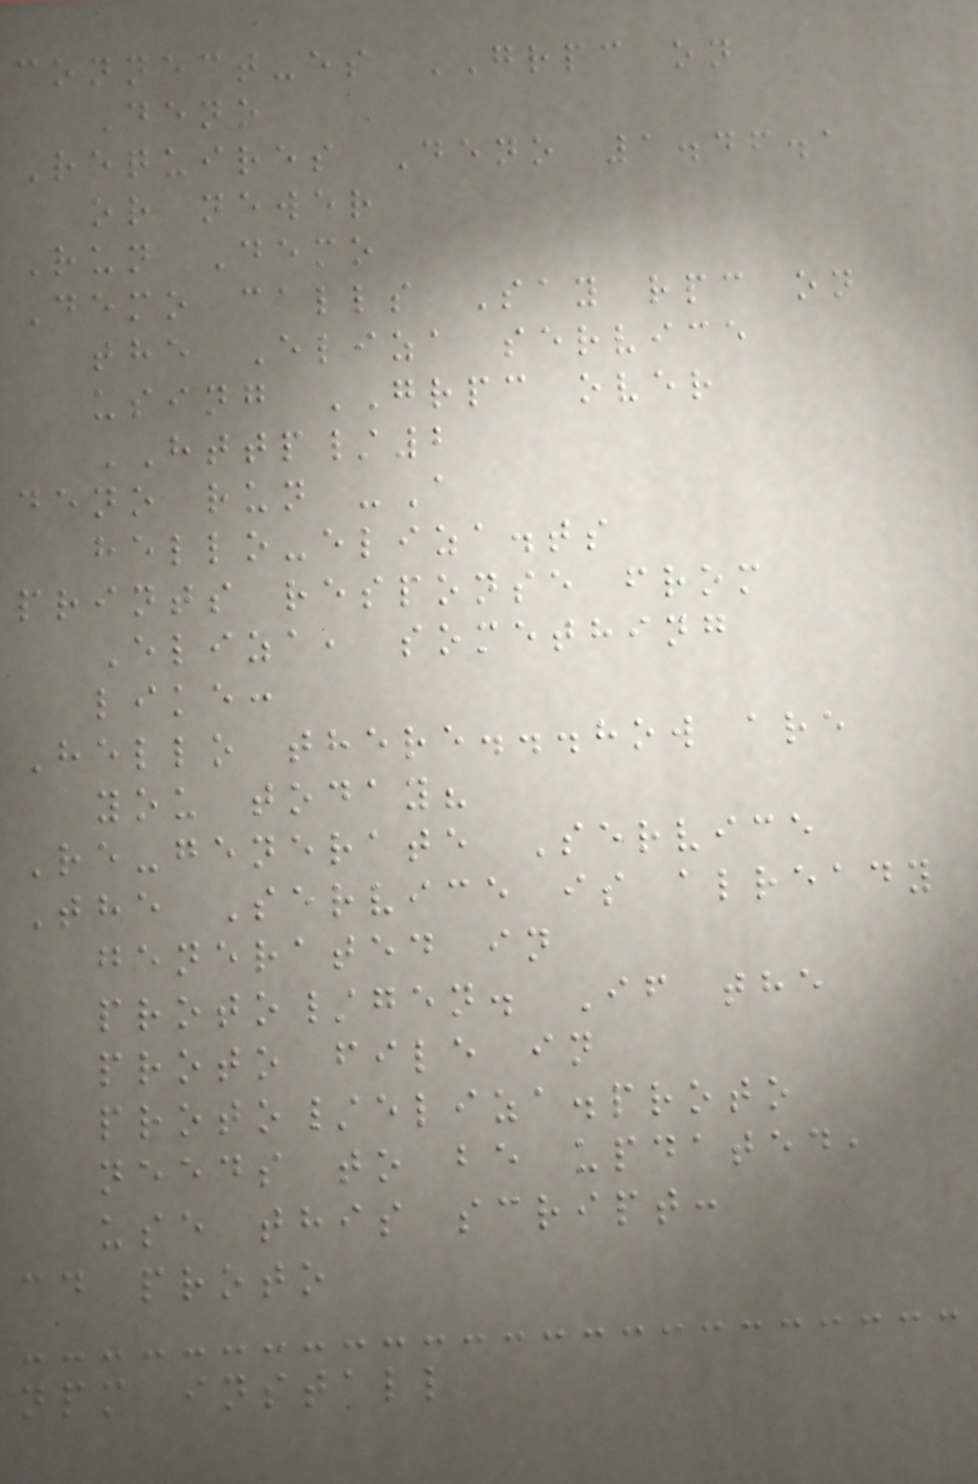connect-es GRPC on
Deno
Requires Deno 1.46.1
or newer
Run Demo
Demo calls Say rpc on
the Eliza service
using GRPC over
HTTP/2
deno run -A
hello-eliza.ts
prints response from
Eliza, something
like:
Hello there...how are
you today?
Re-generate Service
The Service is already
generated in
proto/gen. If the
proto file in
proto/eliza.proto
needs to be updated,
use this script:
cd proto
npm install
